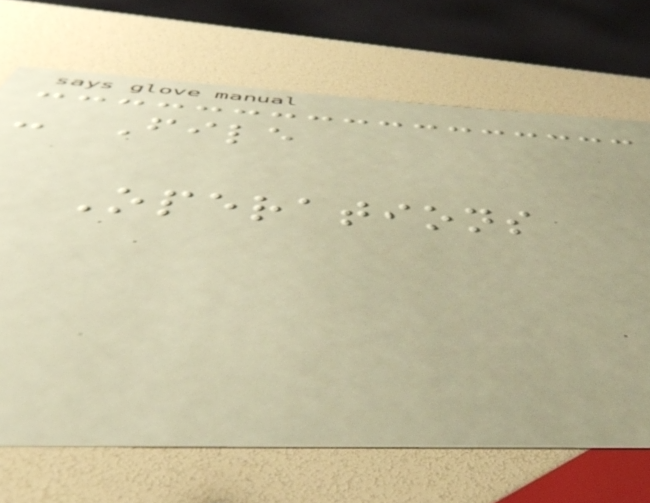- File
Operations
